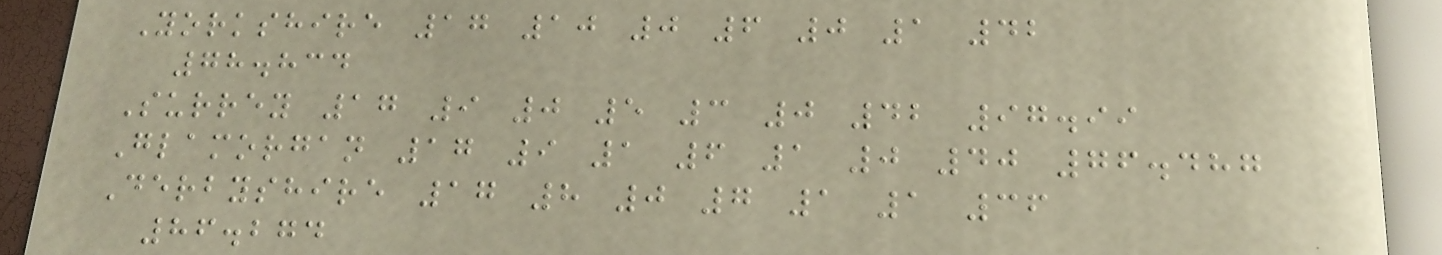Yorkshire 17 10 0 6 0 1 42
78.834
Surrey 17 9 0 5 3 0 42 97.99
Glamorgan 17 9 1 6 1 0 40 76.487
Derbyshire 17 8 0 7 1 1 36
86.274
